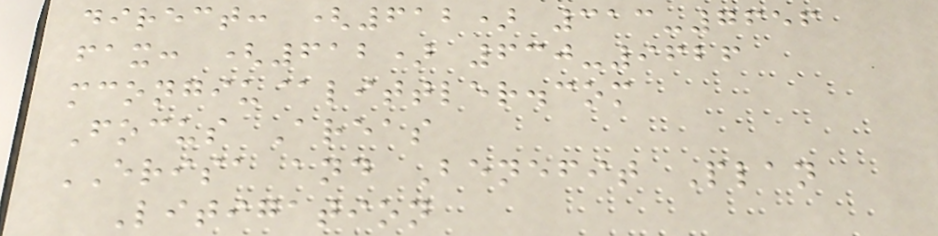direct: (612) 313-7656
fax: (612) 630-9626
mcongiu@littler.com
Focus Areas
ERISA and Benefit Plan
Litigation
